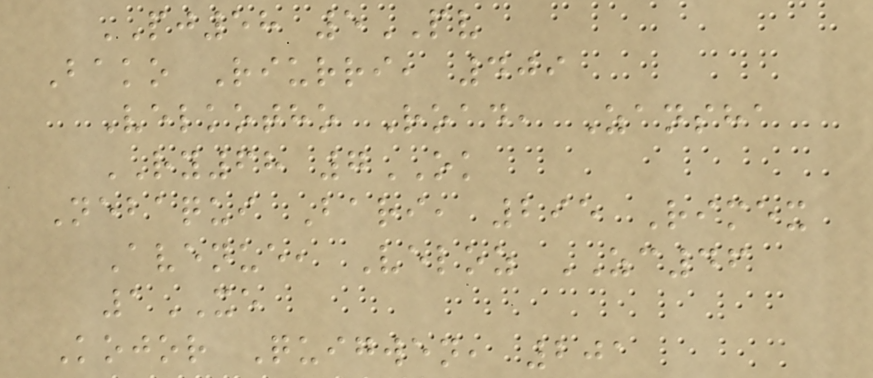PJ58 5PV
Bako Riurri, 409
Velkotho Road, Zansha
RY68 7OK
Nebaqui Bari, 295 Rimex
Avenue, Veloz ZC46
1XE
Kojor Quigwen, 201
